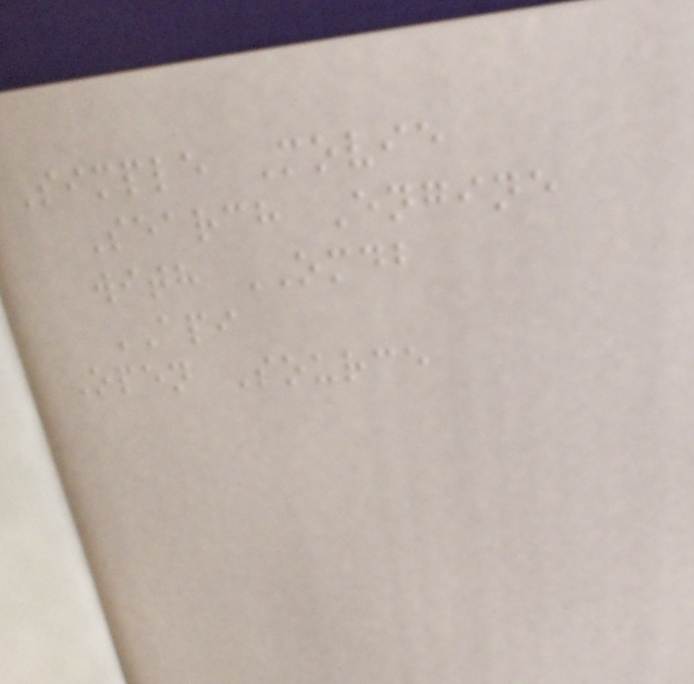Simple Movie
Search Engine
with OMDB
API
Open Source
